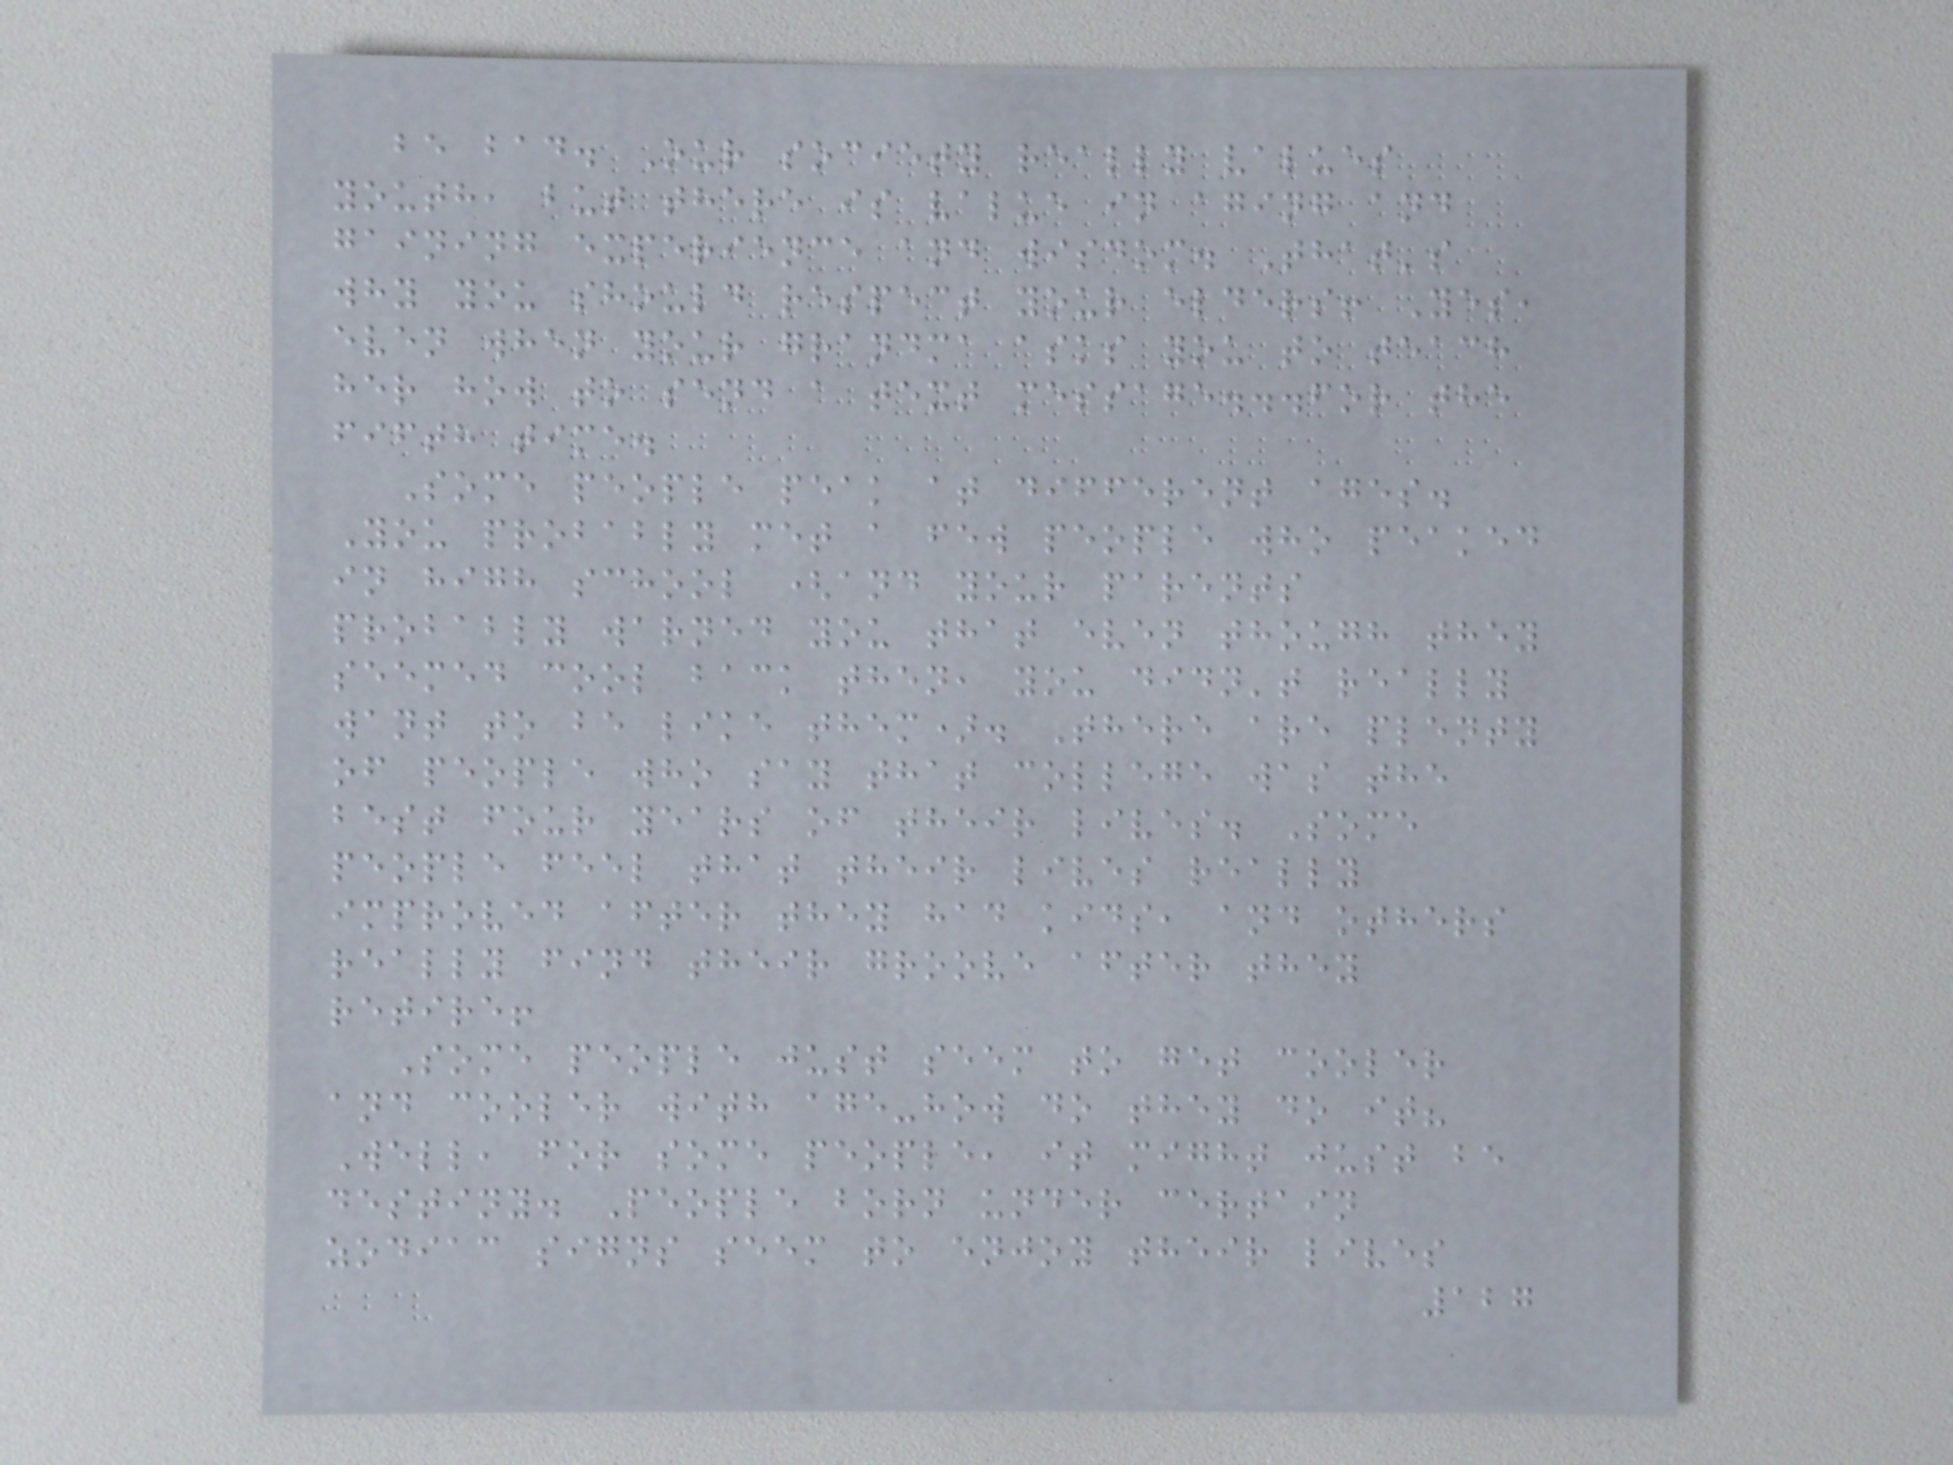be bad. Our society really values
youth, but there is value in aging and
gaining experience and wisdom. That's
why you should respect your elders! Yes,
even when your grandma asks you to teach
her how to send a text message...for the
fifth time.
Some people peak at different ages.
You probably met a few people who peaked
in high school (and your parents
probably warned you that even though they
seemed cool back then, you didn't really
want to be like them). There are plenty
of people who say that college was the
best four years of their lives. Some
people feel that their lives really
improved after they had kids, and others
really find their groove after they
retire!
Some people just seem to get cooler
and cooler with age-how do they do it?
Well, for some people, it might just be
destiny. People born under certain
zodiac signs seem to enjoy their lives
127
